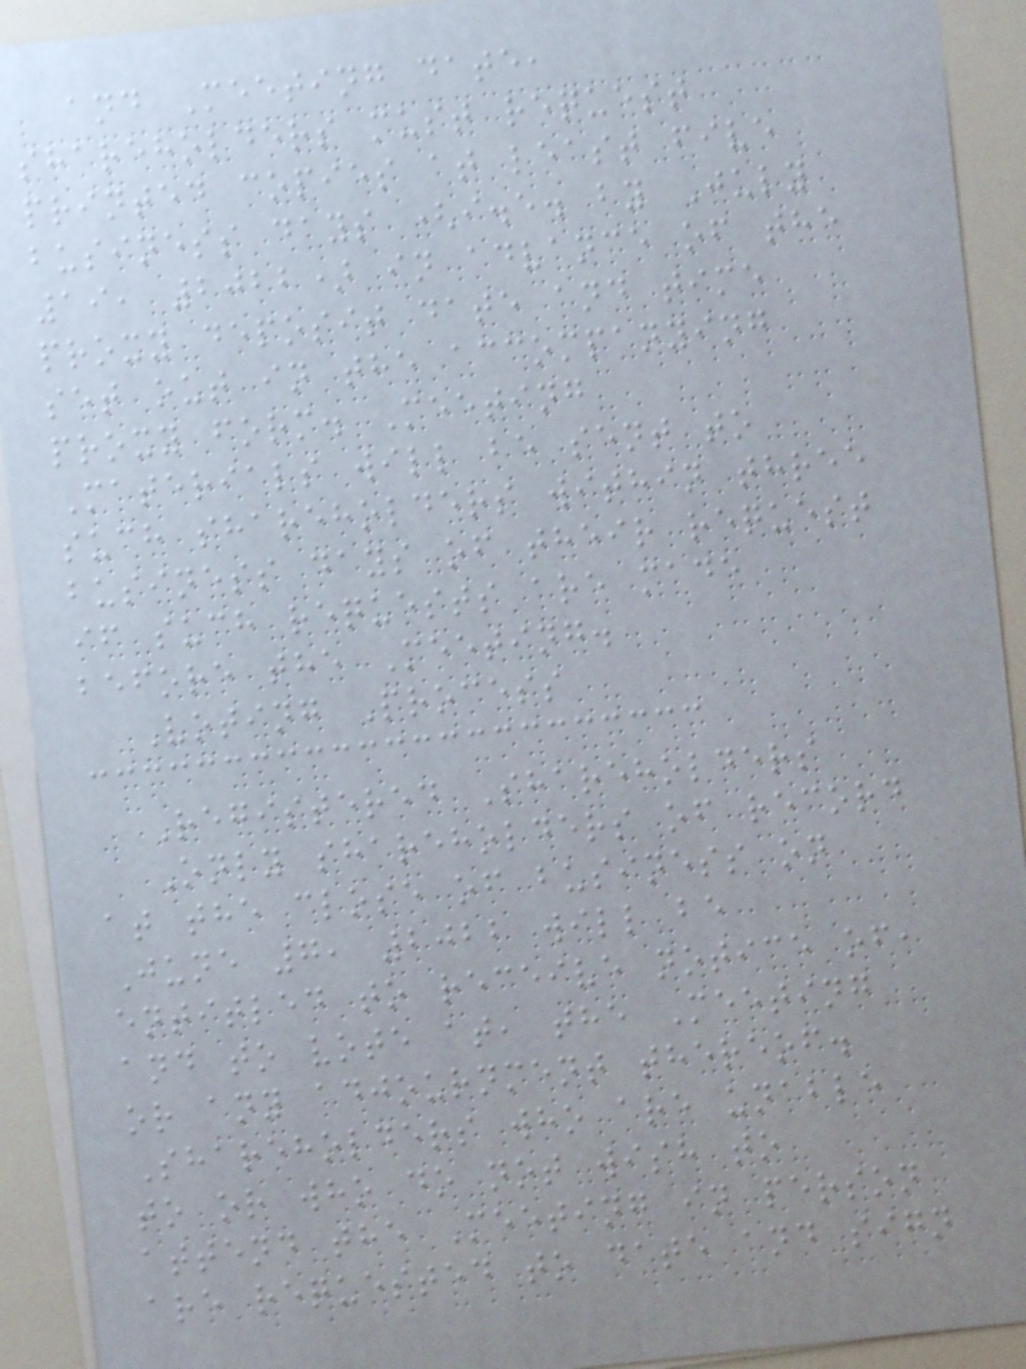and Meeting date,
shareholders must request
printed copies at least five
business days (i.e. by July
19, 2022) in advance of the
proxy deposit date and time
set out in the accompanying
proxy form. Meeting
Materials will be sent to
such shareholders within three
business days of their request
if such requests are made
before the Meeting.
Voting Process
Registered Shareholders
Only shareholders of record
at the close of business on
June 7, 2022 will be
entitled to receive notice of,
and to vote at, the Meeting
or any adjournment thereof.
Shareholders who are unable
to or who do not wish to
attend the Meeting in person
are requested to date and sign
